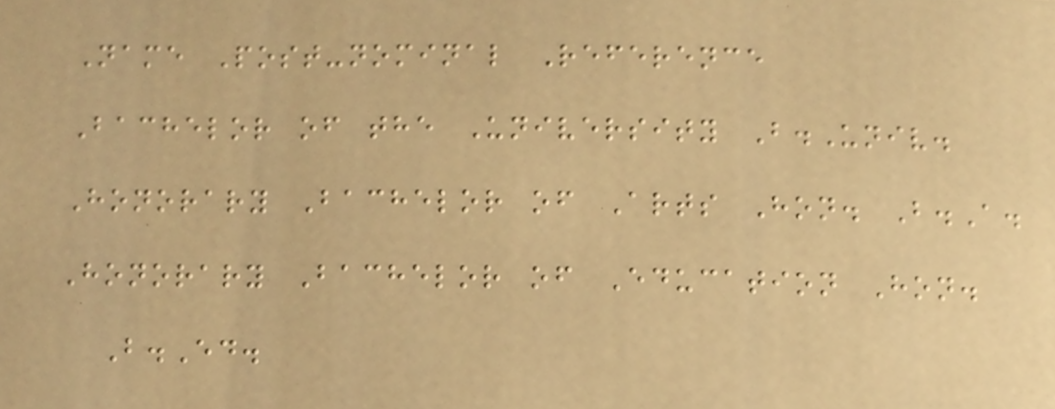Name Post-nominal Reference
Bachelor of the University B.Univ.
Honorary Bachelor of Arts Hon. B.A.
Honorary Bachelor of Education Hon.
B.Ed.
